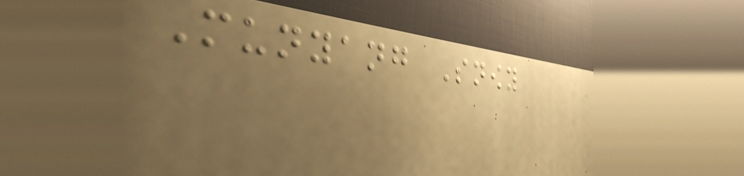Munyang Snowy
